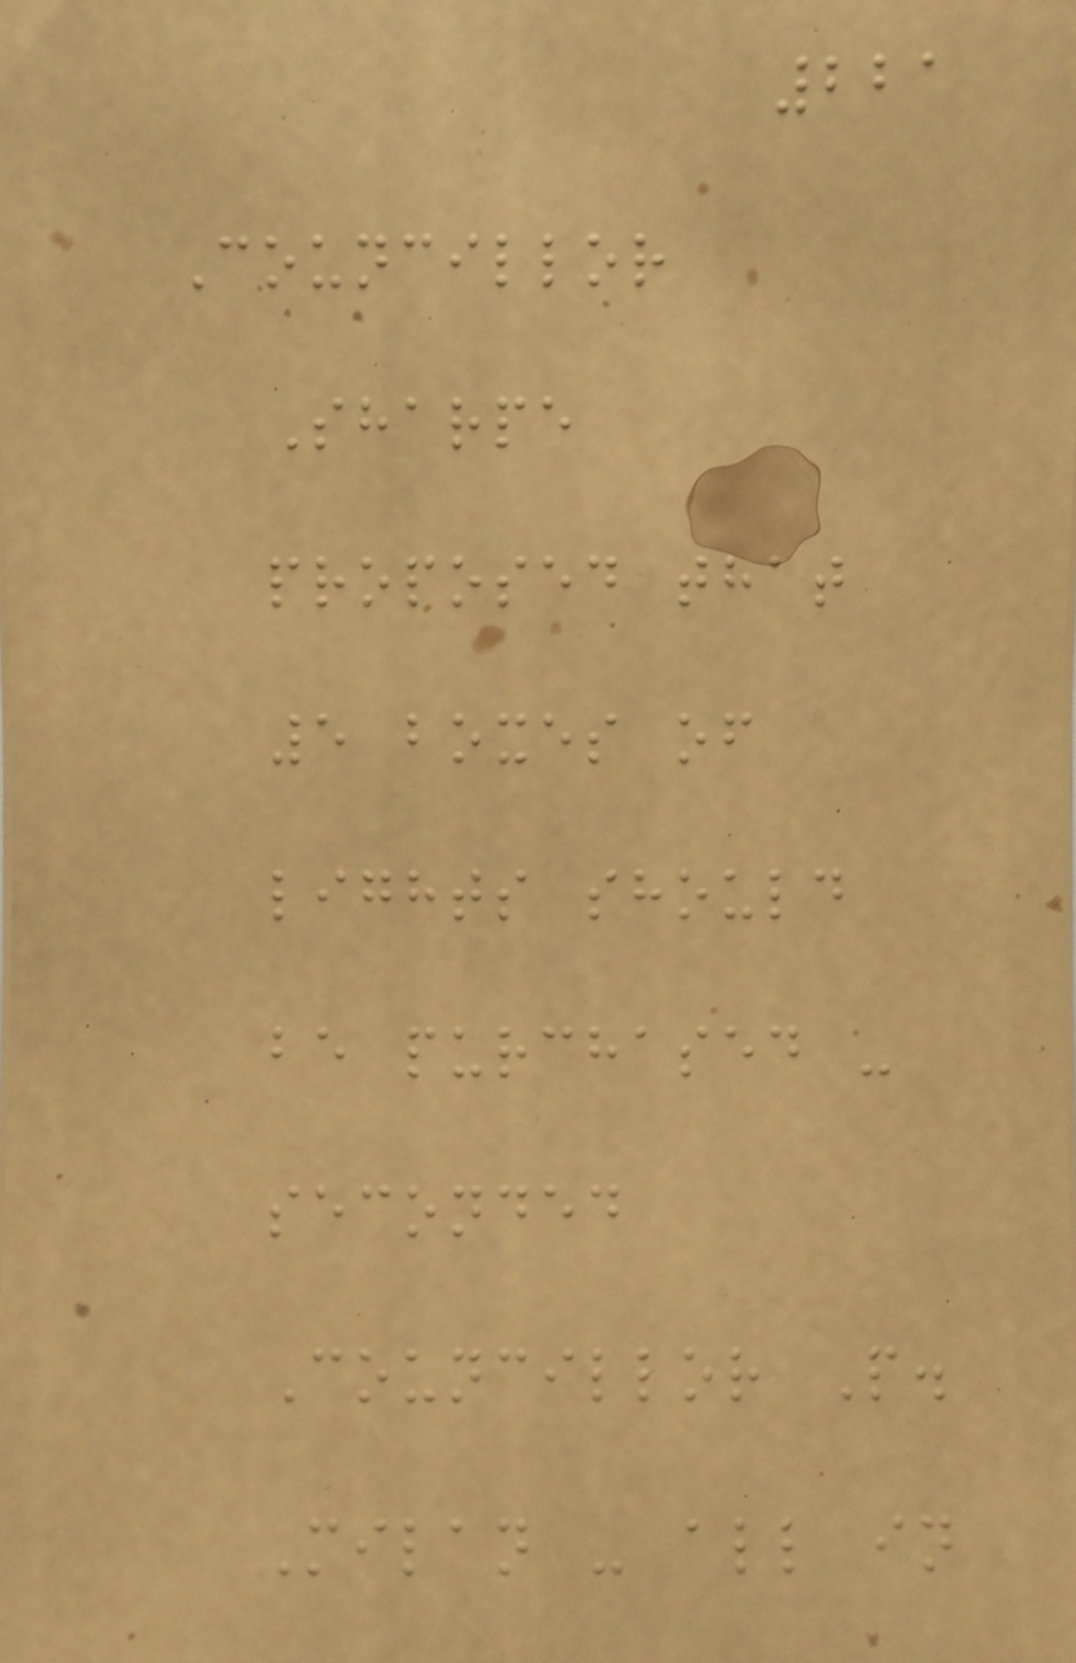221
Councillor
Sharpe
proposed that
5 boxes of
lights should
be purchased -
seconded
Councillor P.
Milan - all in
